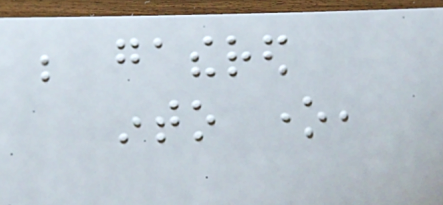be gathered
into one,
